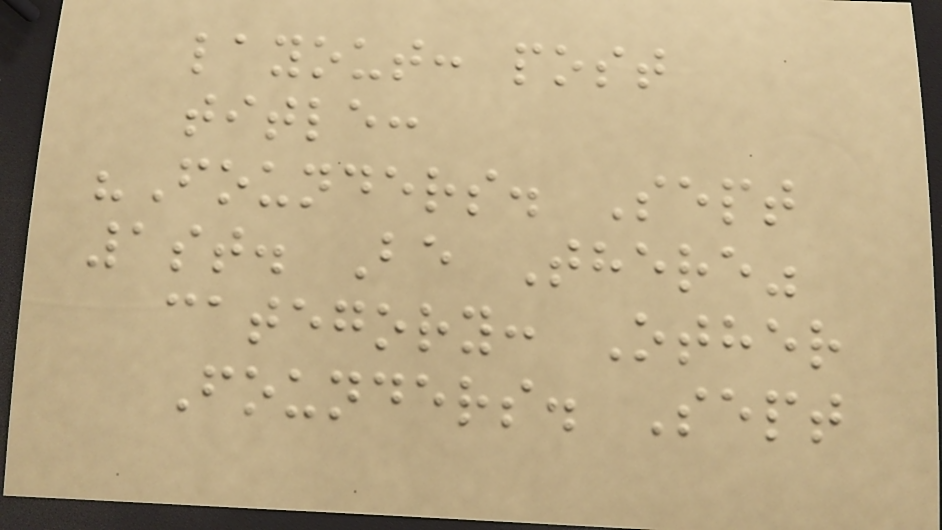layout: post
title:
"Founders. Sept
1st. Be There"
category: Other
Founders. Sept
